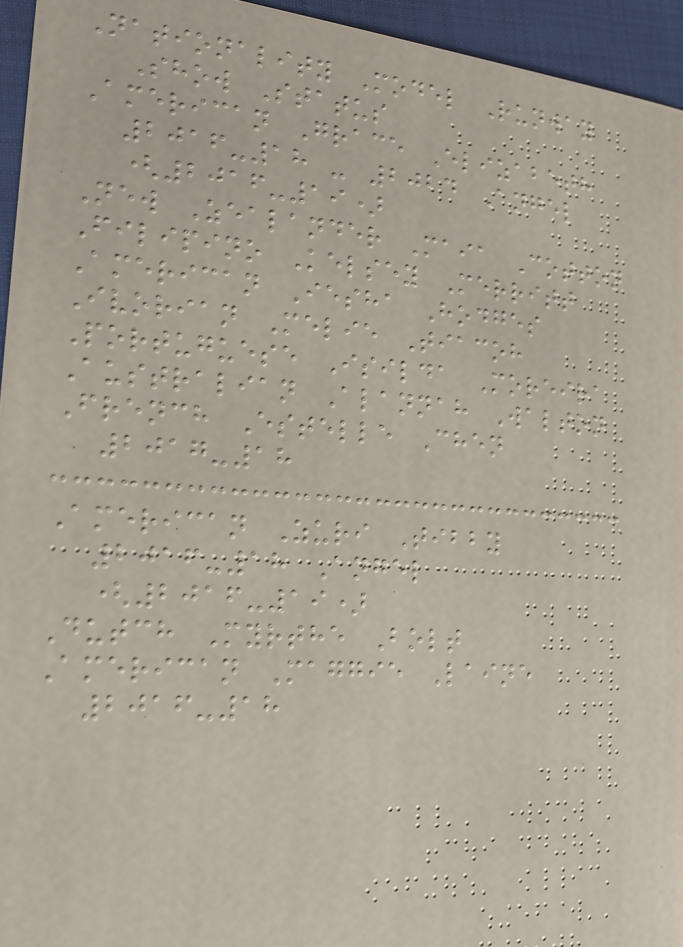Nationality Model Runway
Show Status
American Grace Elizabeth
2016-18 - 2024 Angel
(2016-19)
New Zealander Maia Cotton
Filipino Kelsey Merritt
American Iesha Hodges
Ivorian Melie Tiacoh
Portuguese Isilda Moreira
Australian Alannah Walton
French Estelle Chen
2017-18
American Zuri Tibby
2016-18 Angel
(2016-19)
Dutch Myrthe Bolt
American Maggie Laine
2016-18
